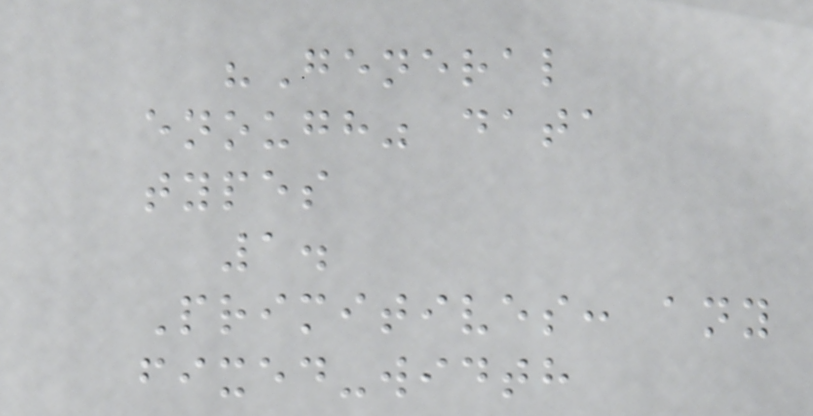"General
enough" data
types
1.
Primitives: any
fixed-width
